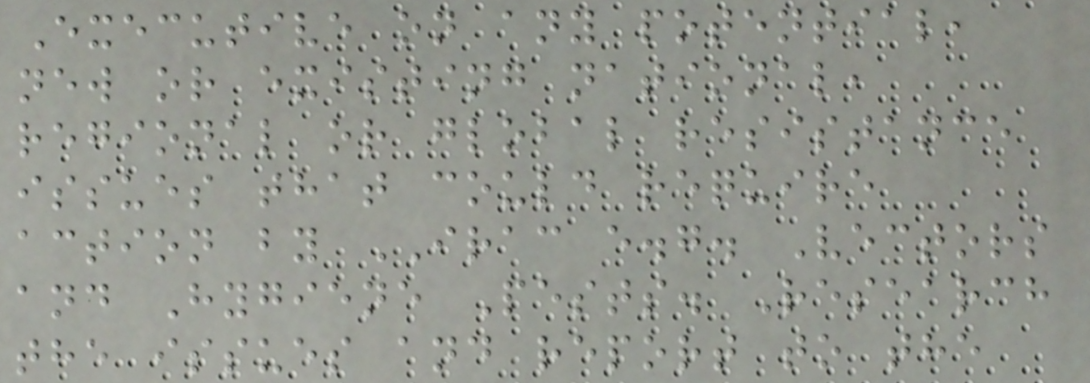Executive on any potential,
new or existing national,
regional or global resistance
issues that could require
action by IRAC e.g. Vectors
and Hygiene Pests. Research
the issues and report to the
